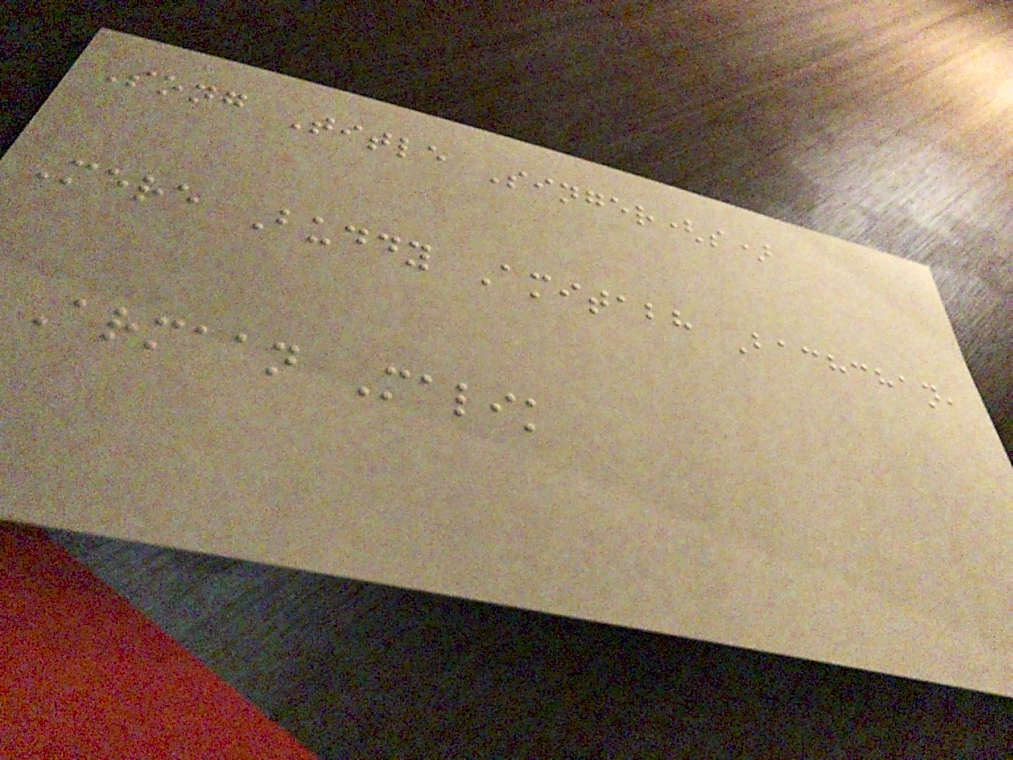Song Title Singer(s)
Mere Buddy Amitabh Bachchan,
Armaan Malik
